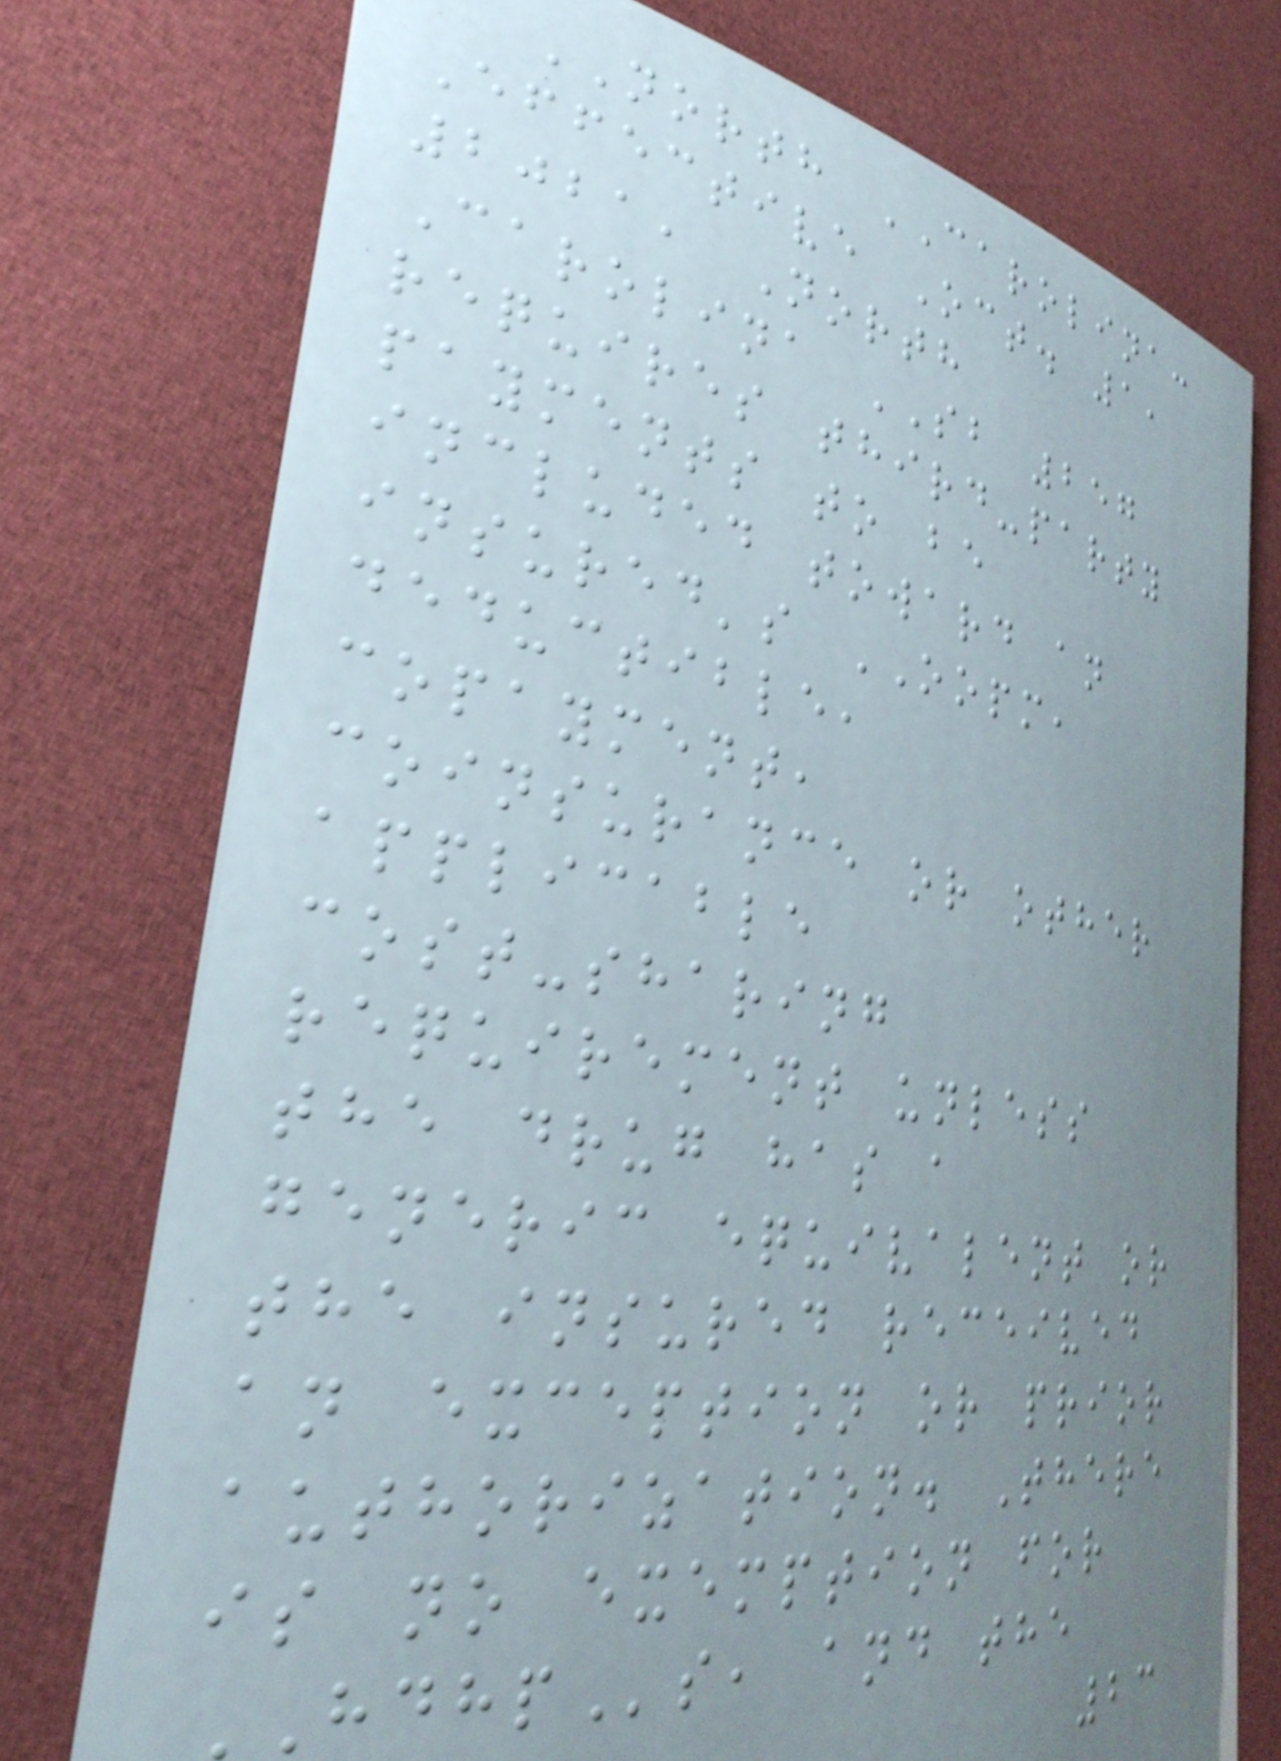NORTH CAROLINA:
Effective Oct. 1,
2021, North
Carolina SB 257
requires third-party
payments to be
included toward an
insured's OOPM,
deductible,
copayment,
coinsurance or other
applicable
cost-sharing
requirement unless
the drug has a
generic equivalent or
the insured received
an exception or prior
authorization. There
is no exemption for
HDHPs, and the
23
